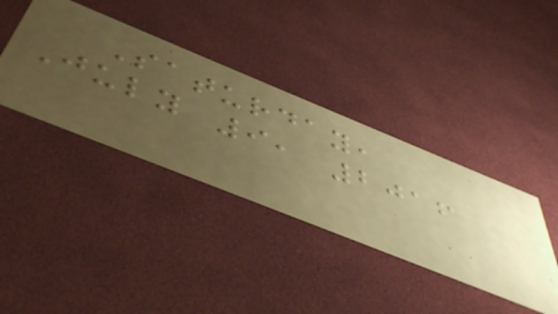Saturday,
July 9, 2016
